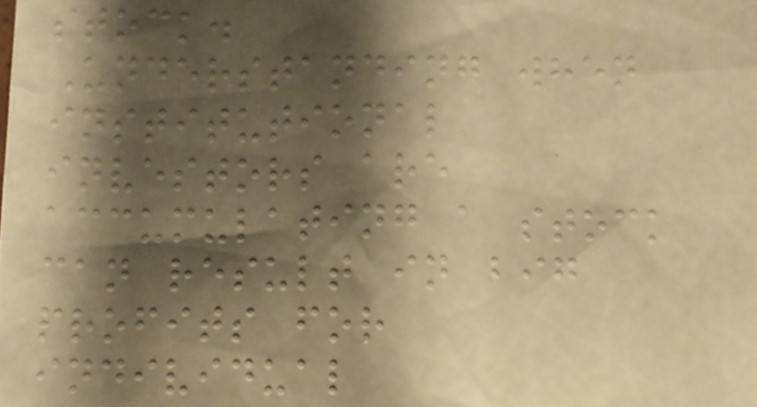stock.
Understanding when
institutional
investors are
accumulating a stock
can result in big
profits for
individual
